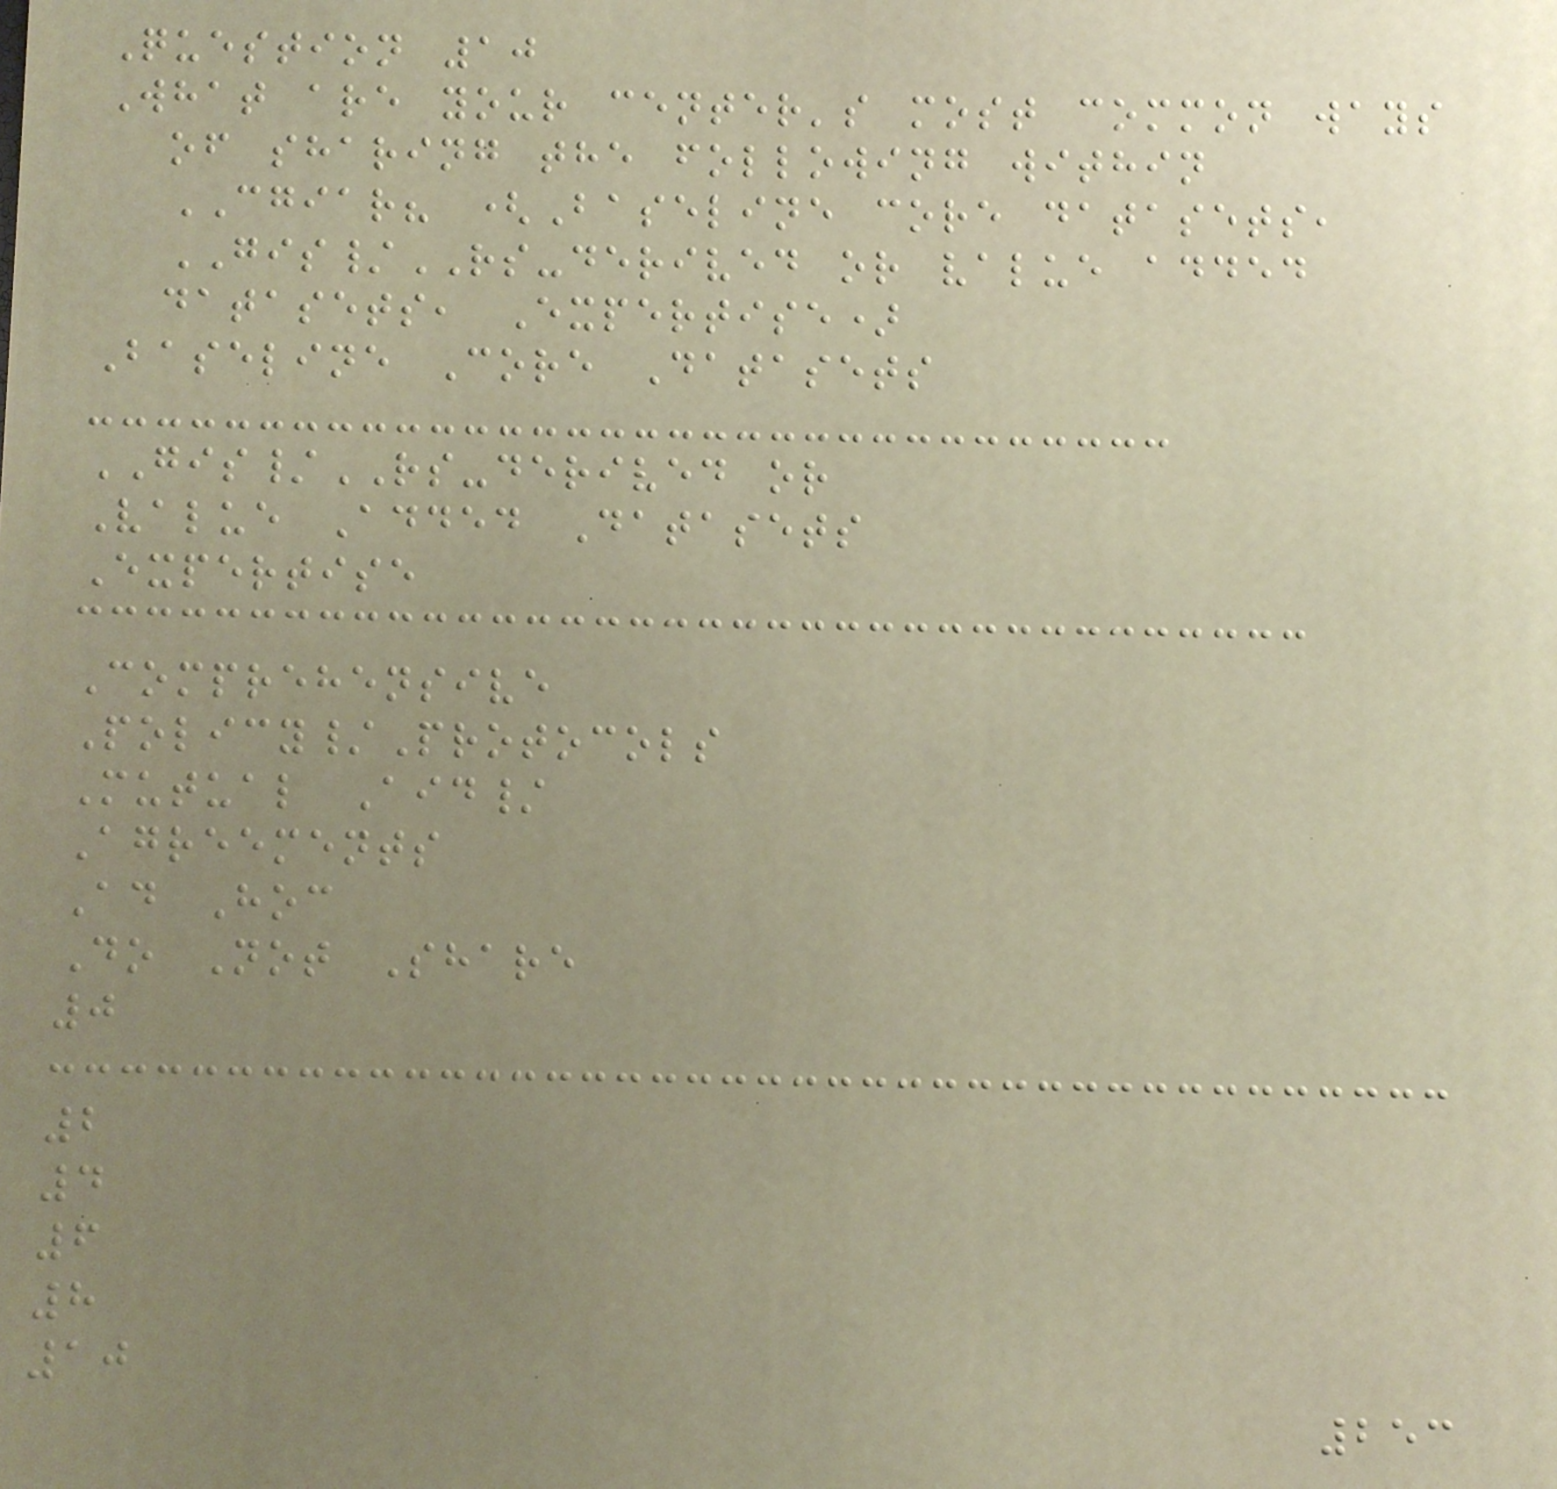Question 10
What are your center's most common ways
of sharing the following within
CGIAR? (Baseline core datasets,
GIS/RS-derived or value added
datasets, Expertise)
Baseline Core Datasets
GIS/RS-derived or
Value Added Datasets
Expertise
Comprehensive
Policy/Protocols
Mutual Aid/
Agreements
Ad Hoc
Do Not Share
0
2
4
6
8
10
253
